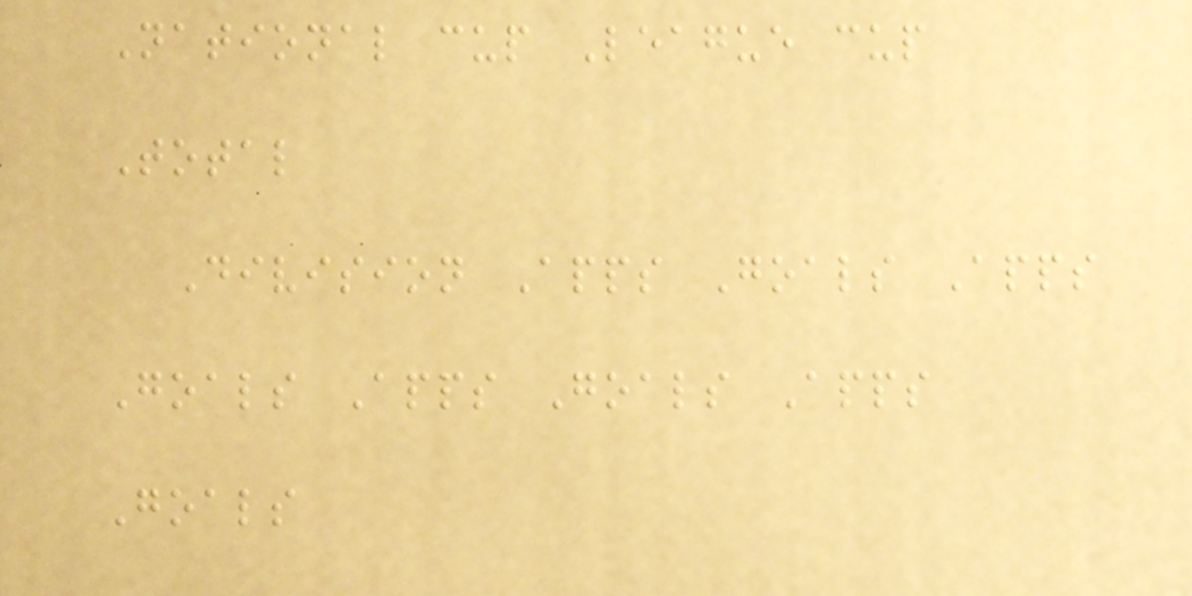National cup League cup
Total
Division Apps Goals Apps
Goals Apps Goals Apps
Goals
